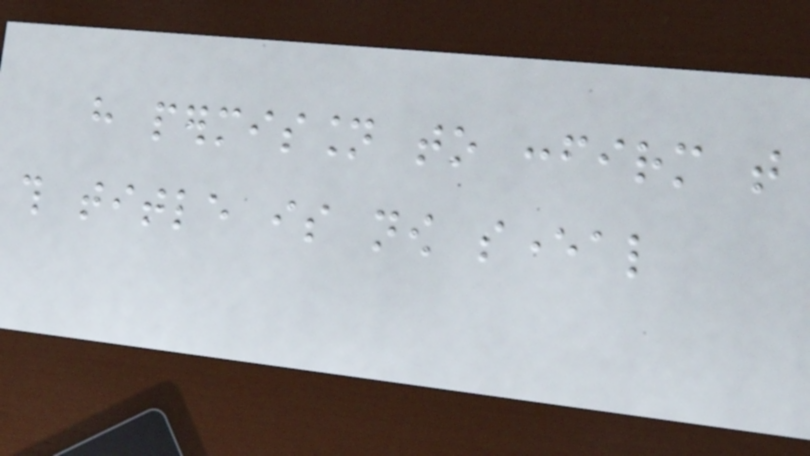have permission to confirm that
this title is now several
